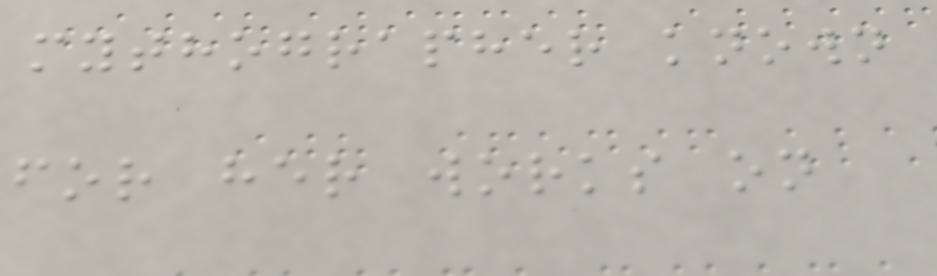mythographer known
for her works on
